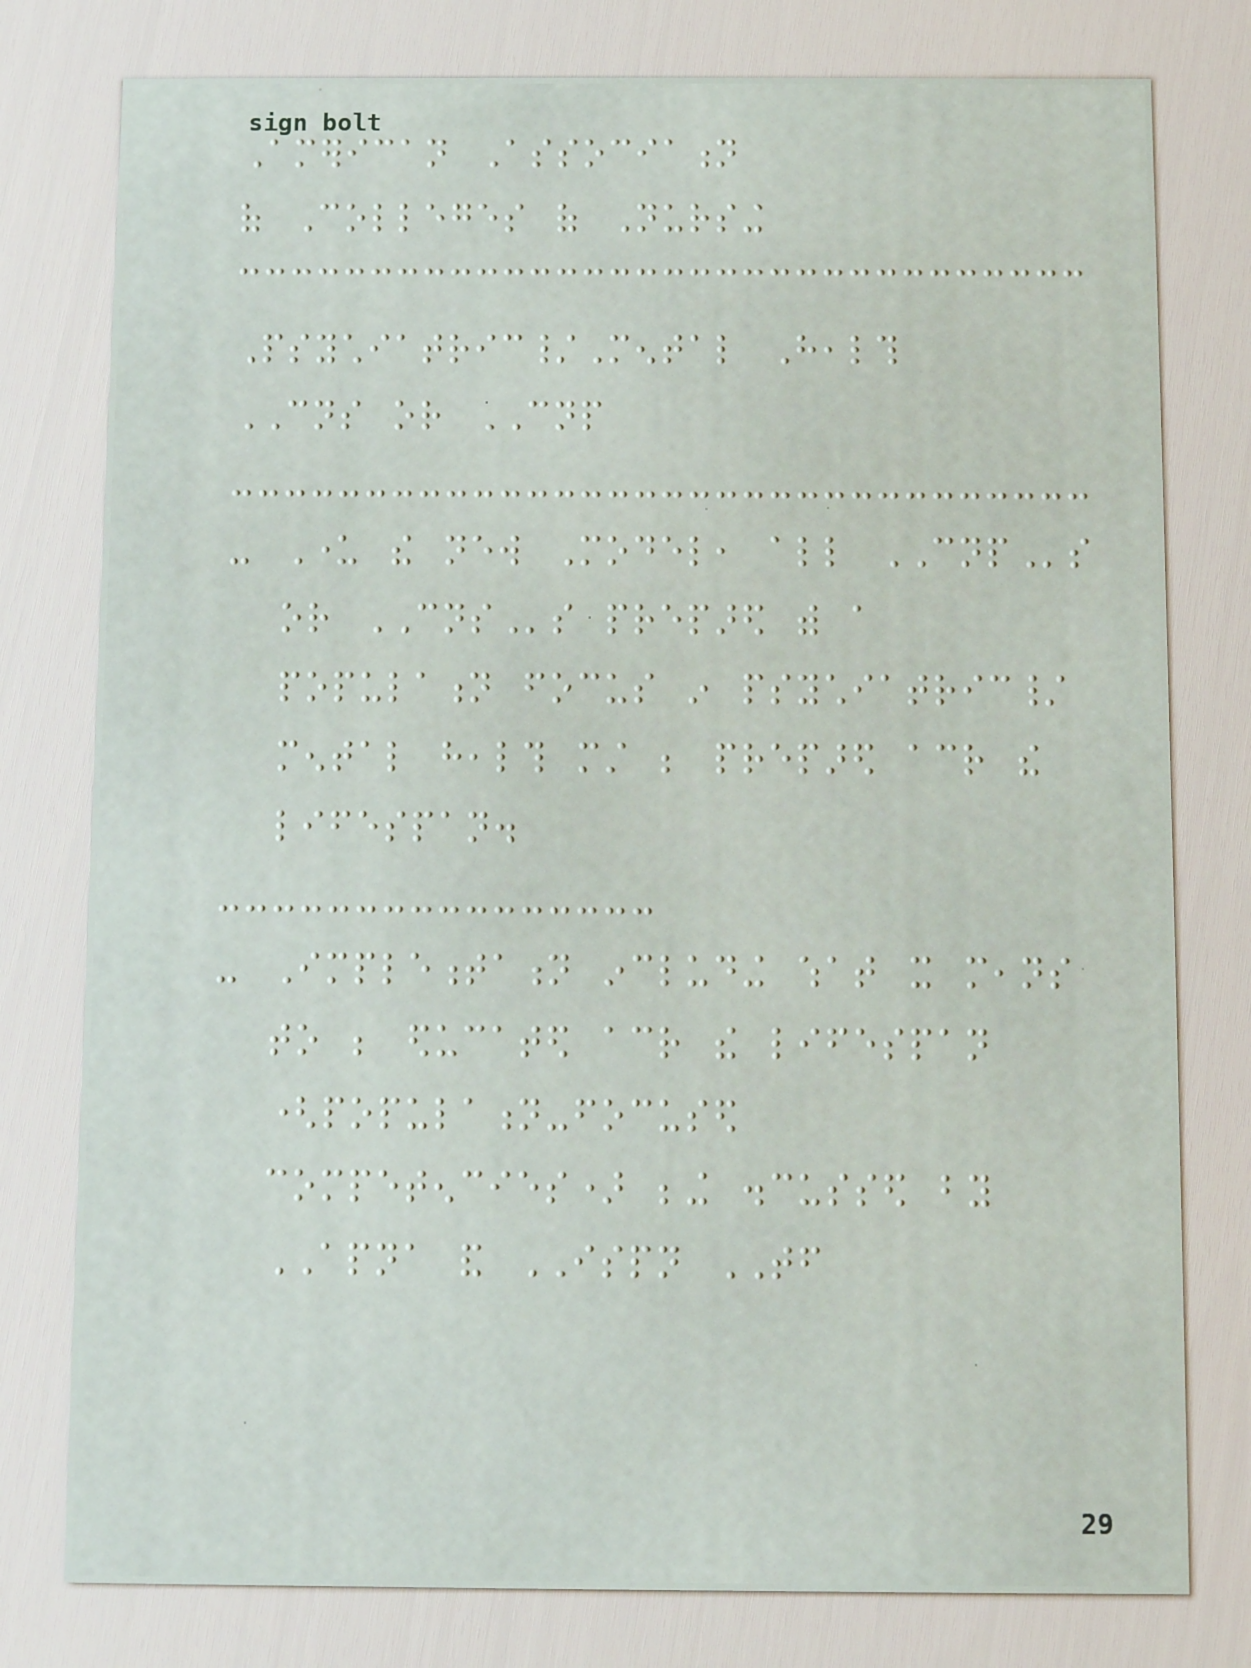American Association
of Colleges of Nursing
Psychiatric/Mental Health
CNS or CNP
- Under the new Model, all CNPs
or CNSs prepared with a
population focus in psychiatric/
mental health must be prepared across the
lifespan.
- Implementation including what it means
to be educated across the lifespan
(population-focused
competencies) being discussed by
APNA and ISPN TF
